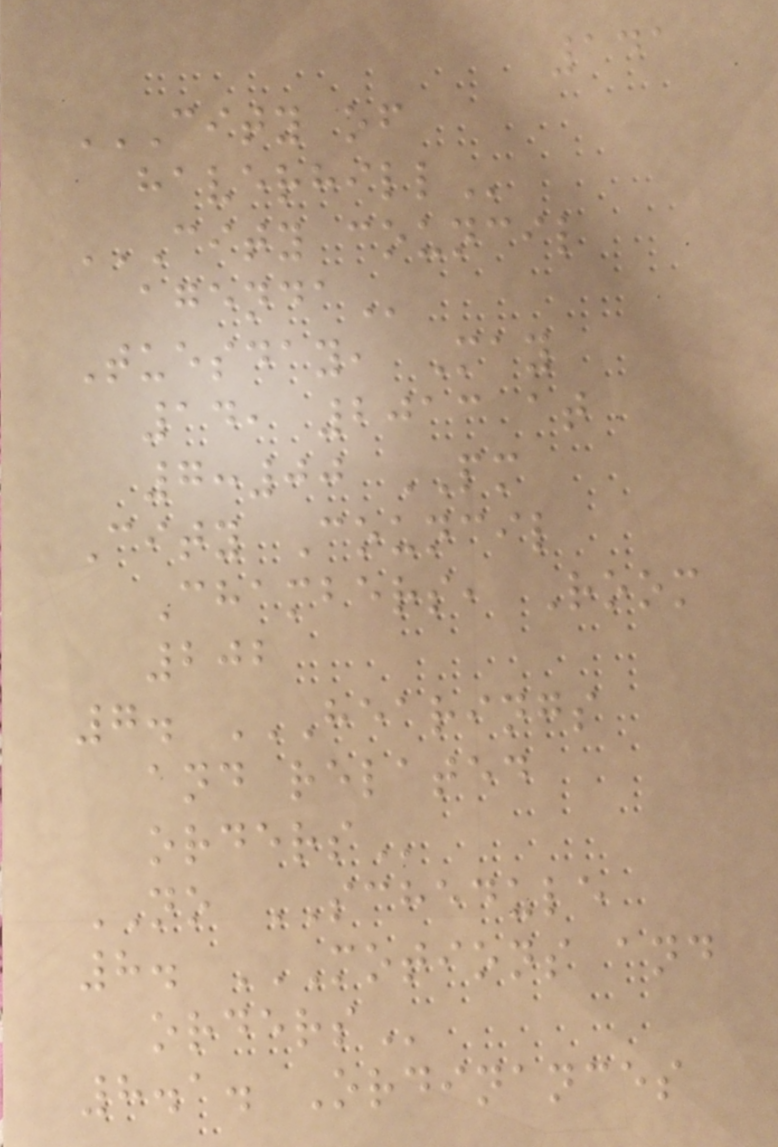141
CITY OF
HAVERHILL
CITY COUNCIL
AGENDA
Tuesday, May
14, 2013 at
7:00 PM
City Council
Chambers, Room
202
7. HEARINGS
AND RELATED
ORDERS
NO SCHEDULE
8. MOTIONS AND
ORDERS
8.1. Ordinances
